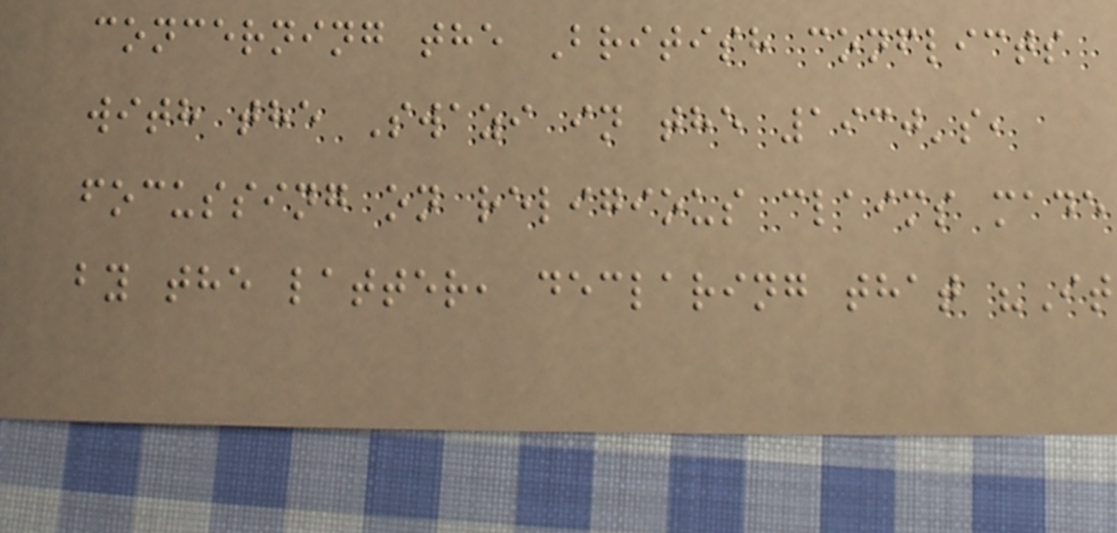concerning the British conflicts
with the Swazi in the 1930's,
focussing on religious claims made
by the latter, declaring that "It
